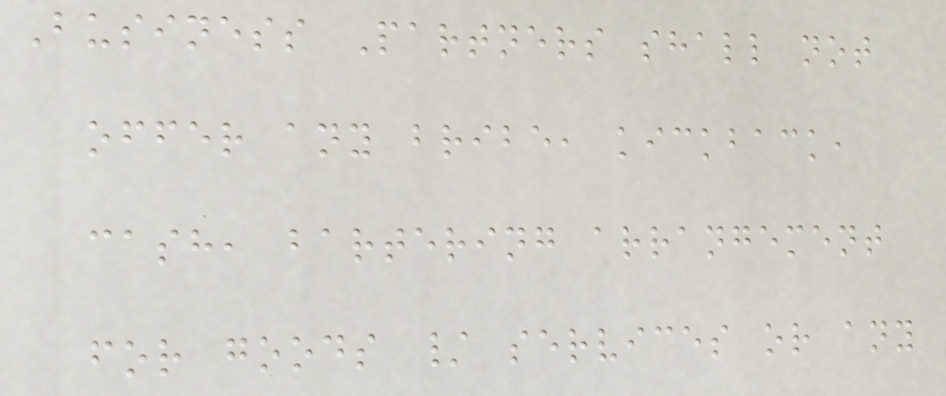Business Partners shall not
offer any bribe, kickback,
cash, bartering arrangement
for goods / services or any
